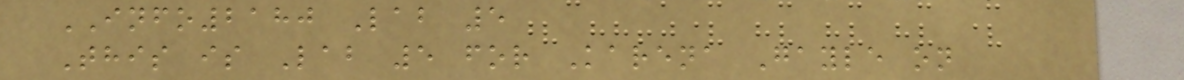INFO2180 Lab 5
This is Lab 5 for Karena Gayle on
